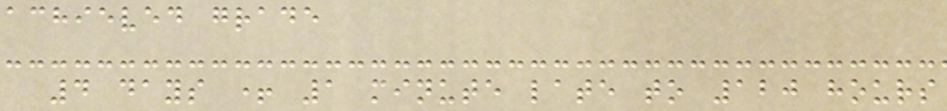achieved grade
4 days + 1 minute late to 120 hours
